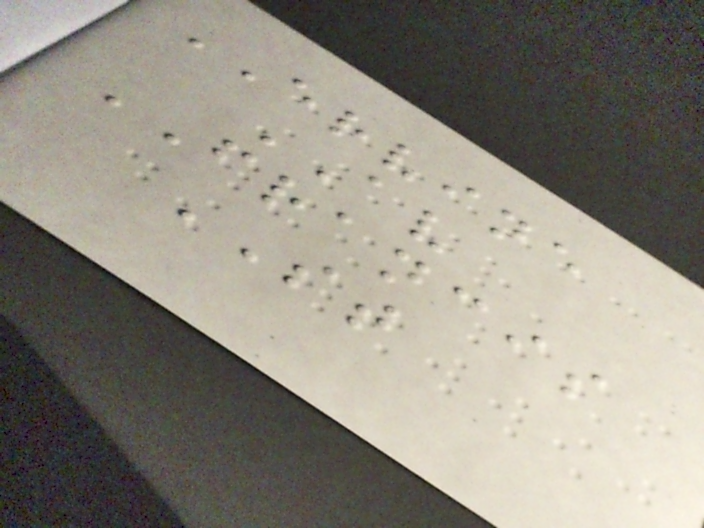ERVINE
AV
FRANCIS
ST
